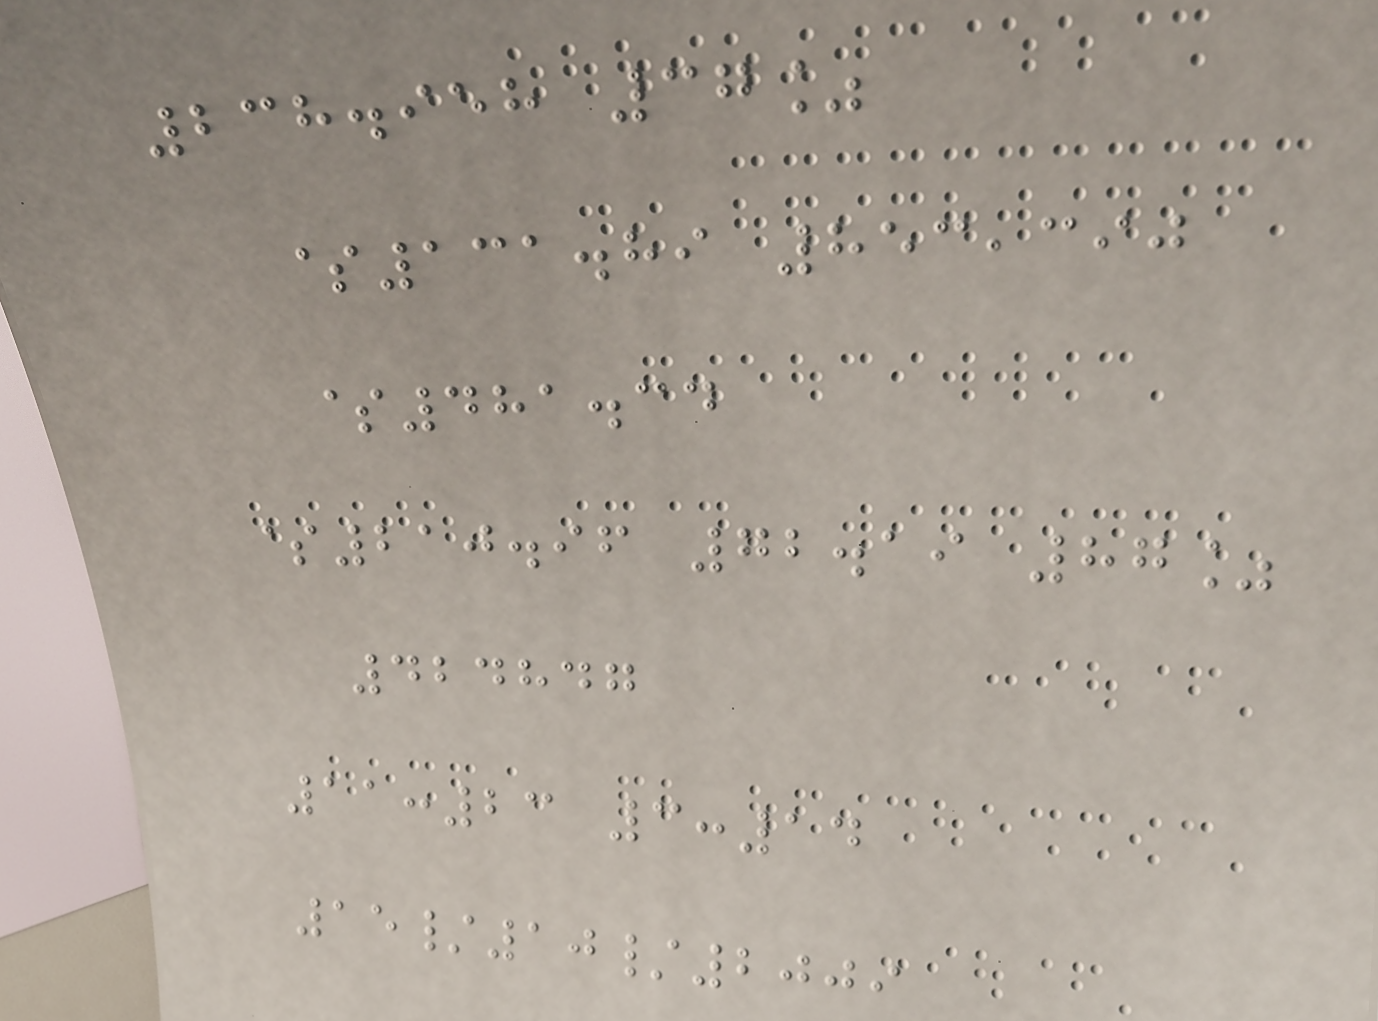238.958 37%
$131.89 853,390
$481.34
$210.96 72.19 87%
424847
11:23 3:14
15/10/2009
